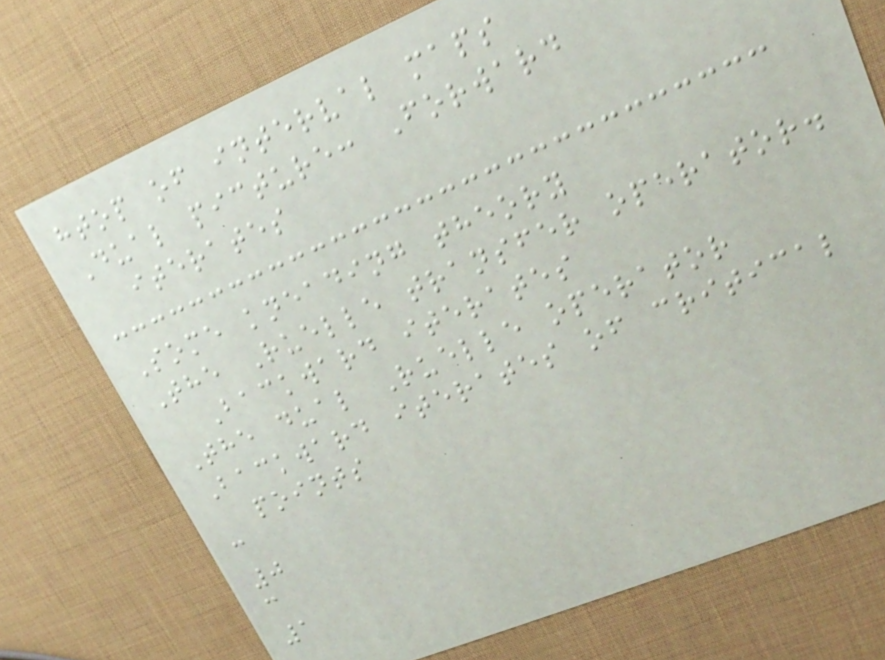htop of interval maps
Dual picture: Forward
iterates
Some kneading theory
The Ruelle transfer operator.
Backward iterates
The dual Ruelle operator
Backward iterates of critical
points
c
0
c
1
